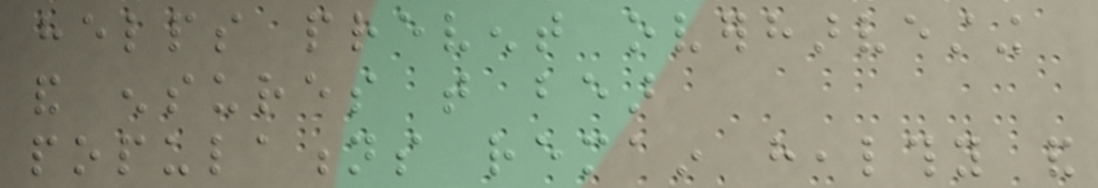helps prevent overharvesting
and ensures that bear
populations remain healthy and
